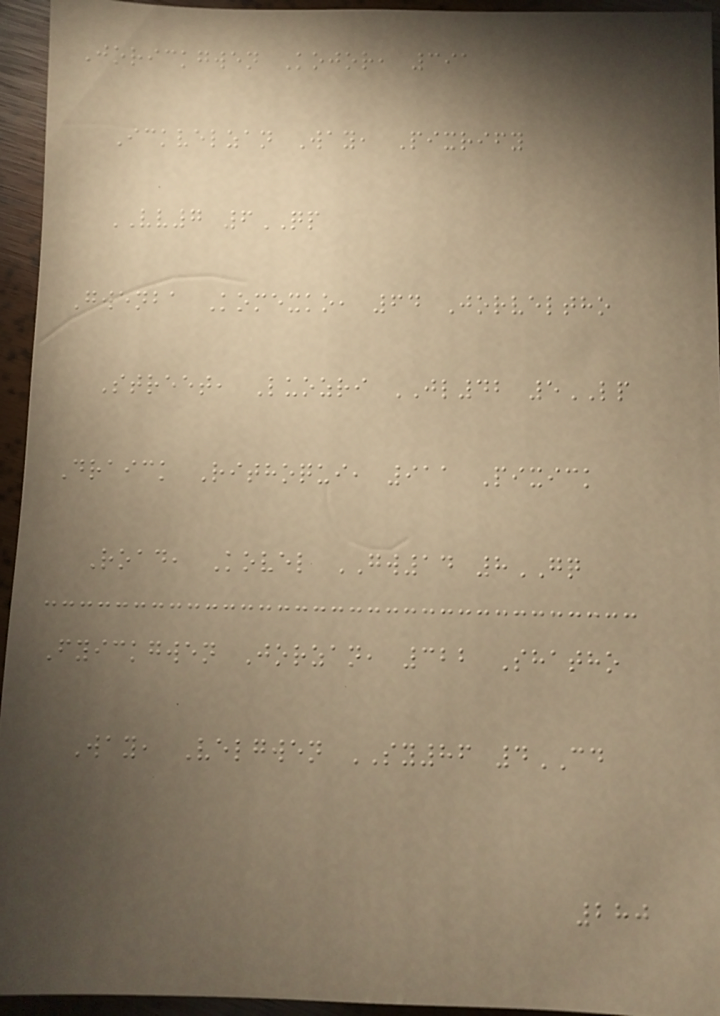Jorickgwen Kojor, 391
Ickvelzan Way, Pixrify
VV7 6QP
Gwenba Komexko, 64 Jorveltho
Street, Luozri JL42 5LP
Draick Rithoqui, 911 Pixick
Road, Kovel GW14 8GQ
Fyickgwen Jorzan, 322 Shatho
Way, Velgwen SY86 4CD
280
